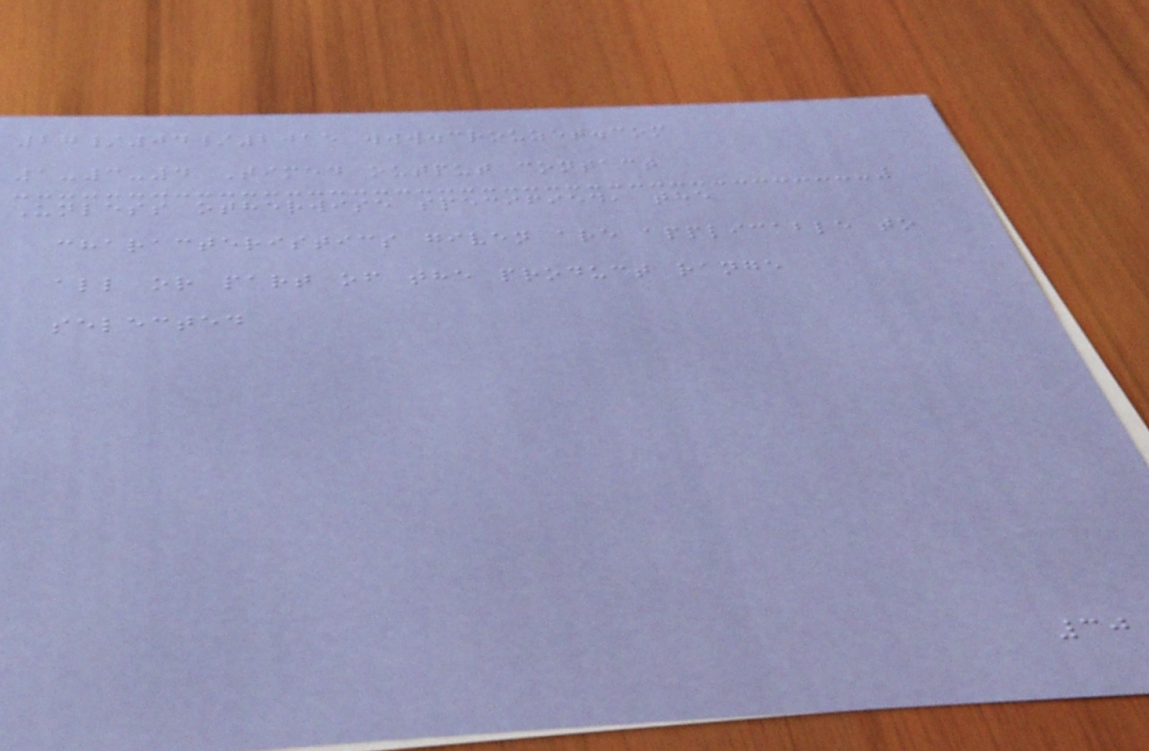27/04/2015 www.crouzet.com
1-3-4 Timed output contact
Unless otherwise specified, the
characteristics given are applicable to
all or part of the product range
selected
30
